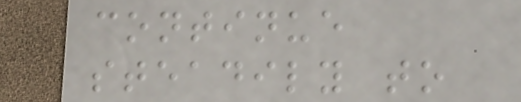continue
steadily to
